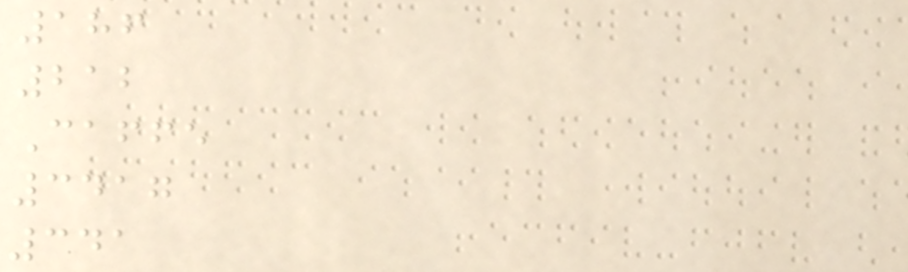186
212
Caffe
3417
341
